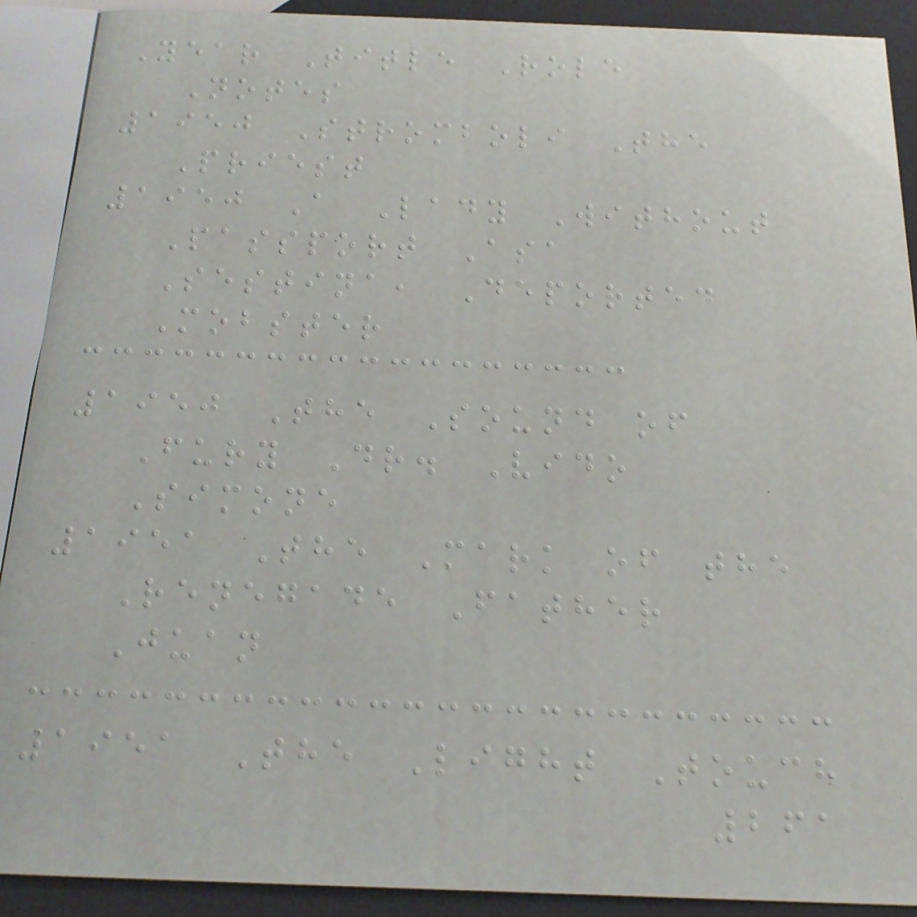Year Title Role
Notes
1950 Stromboli The
Priest
1950 A Lady Without
Passport Asa
Sestina, Deported
Mobster
1950 The Sound of
Fury Dr. Vido
Simone
1951 The Mark of the
Renegade Father
Juan
1951 The Light Touch
261
